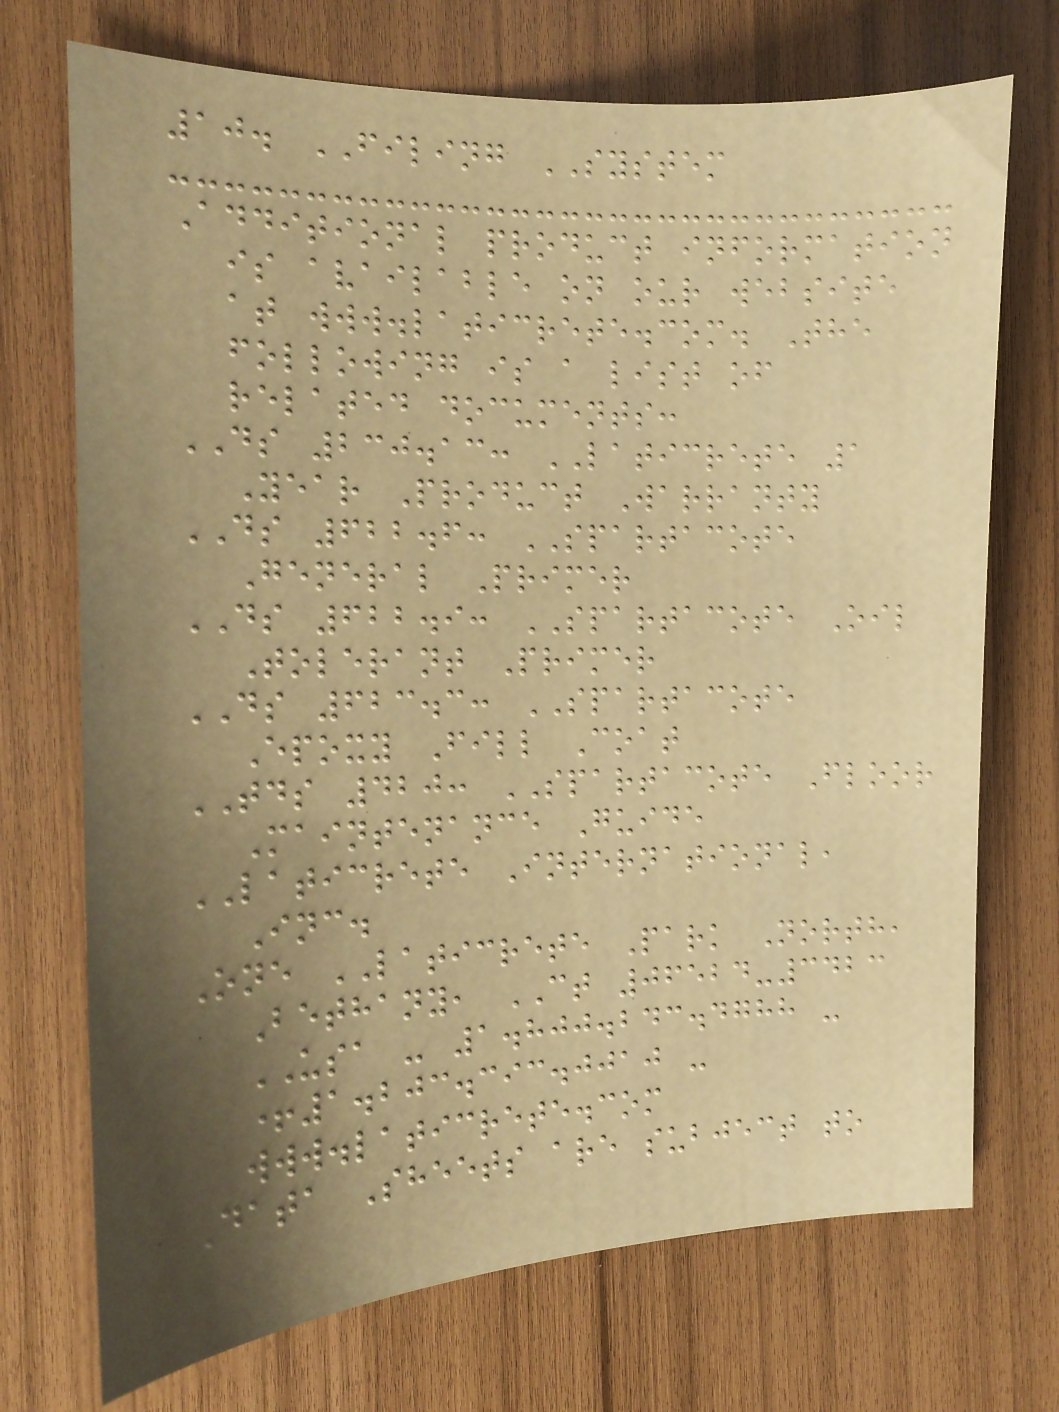10. FILING SYSTEM
Additional product information
is available on our website
at www.laticrete.com. The
following is a list of
related documents:
DS 230.13: LATICRETE 1
Year Product Warranty
DS 622.6: SPARTACOTE
General Primer
DS 622.9: SPARTACOTE Oil
Tolerant Primer
DS 623.3: SPARTACOTE
Epoxy Fill Coat
TDS 420: SPARTACOTE Floor
Maintenance Guide
LATICRETE International,
Inc.
One LATICRETE Park North,
Bethany, CT 06524-3423
USA - 1.800.243.4788 -
+1.203.393.0010 -
www.laticrete.com
Data Sheets are subject to
